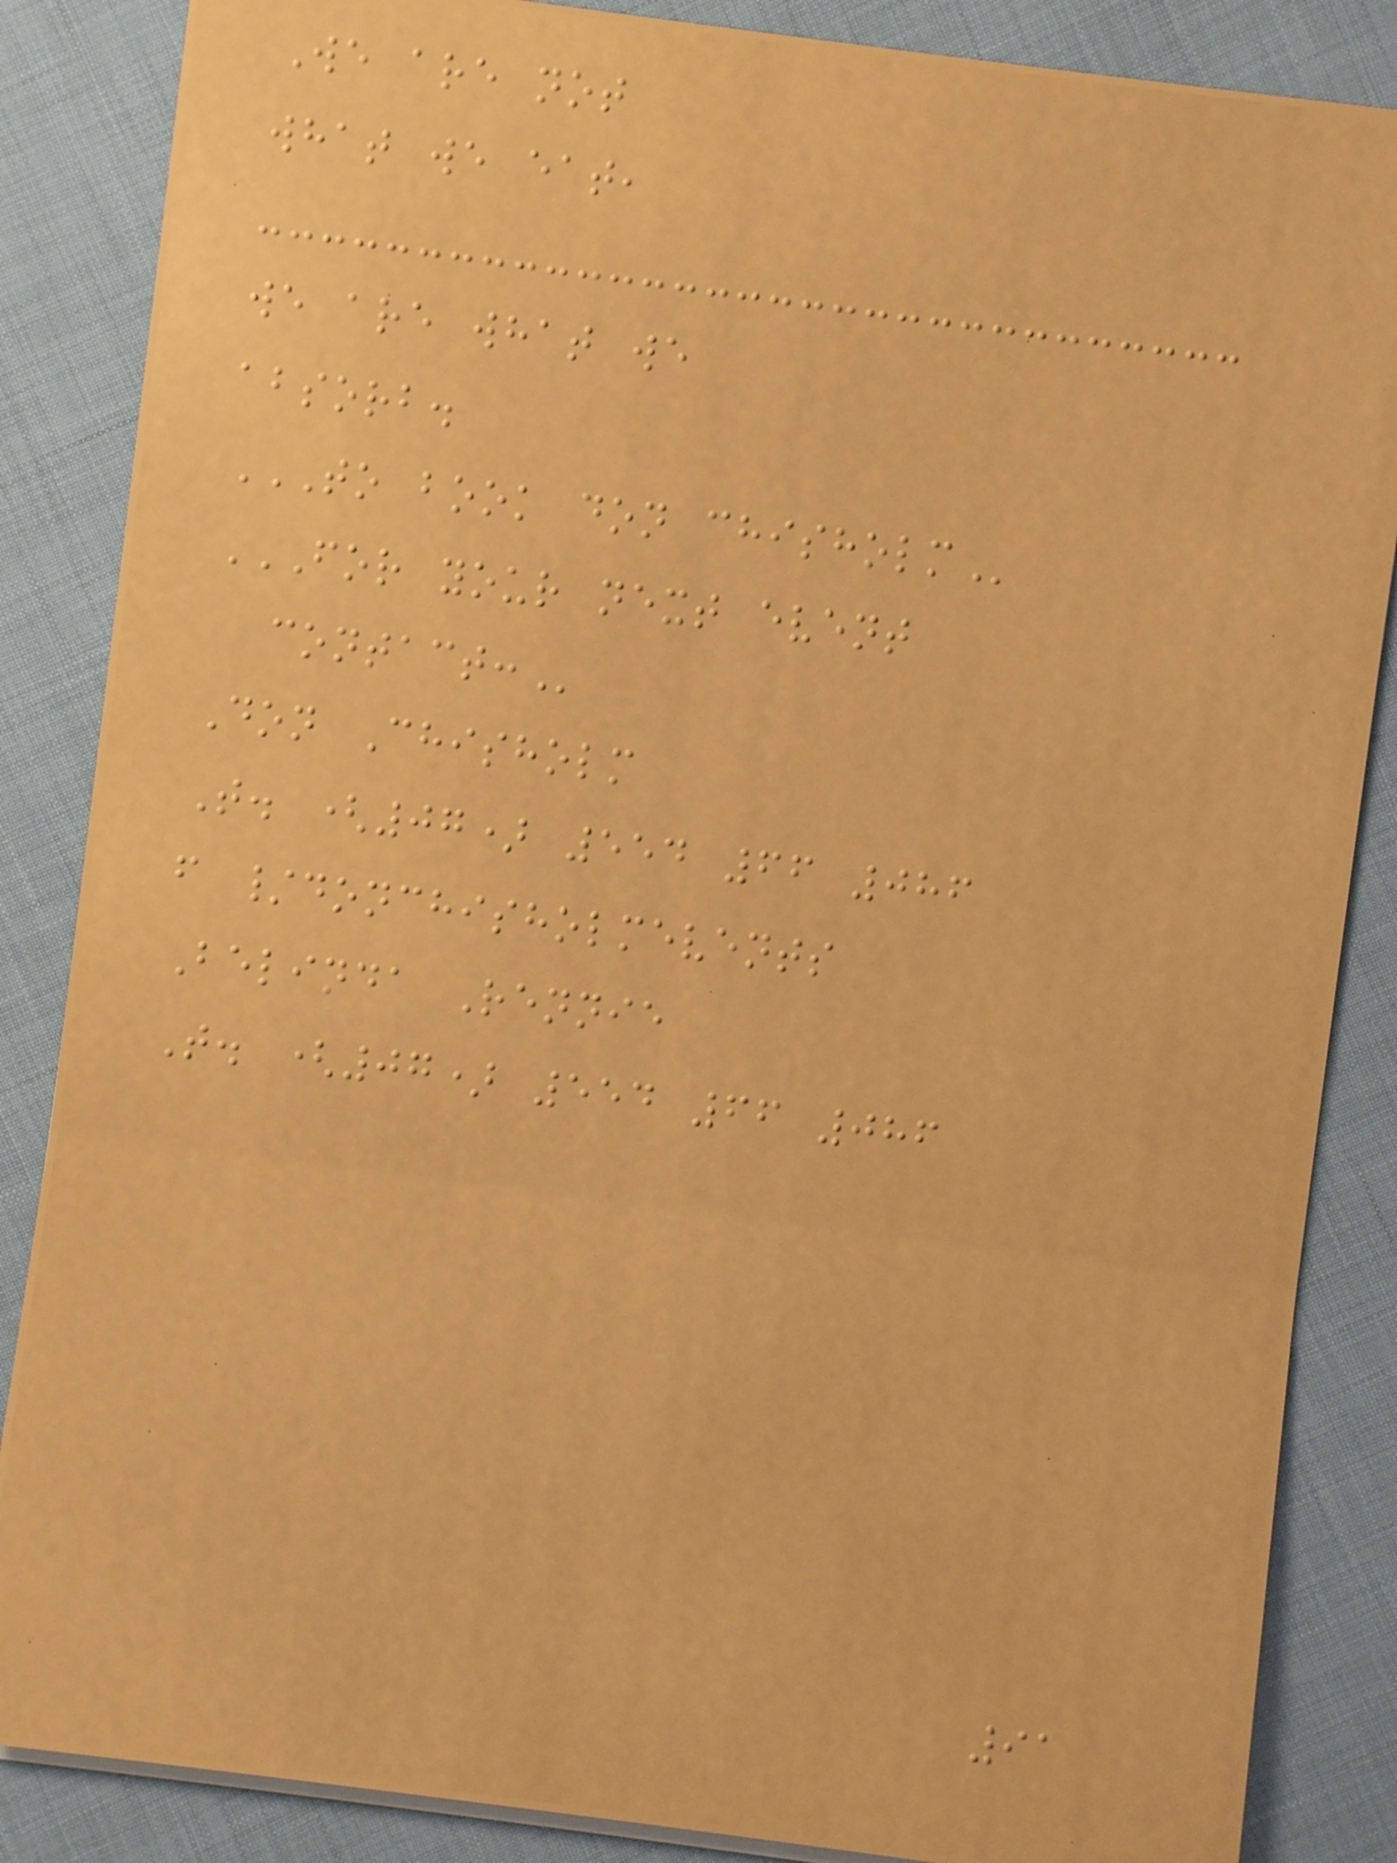We are not
what we eat,
we are what we
absorb.
TO BOOK DON CHISHOLM
FOR YOUR NEXT EVENT
CONTACT:
Don Chisholm
T. (07) 554 66 086
f /donchisholmevents
Belinda Rennie
T. (07) 554 66 086
91
